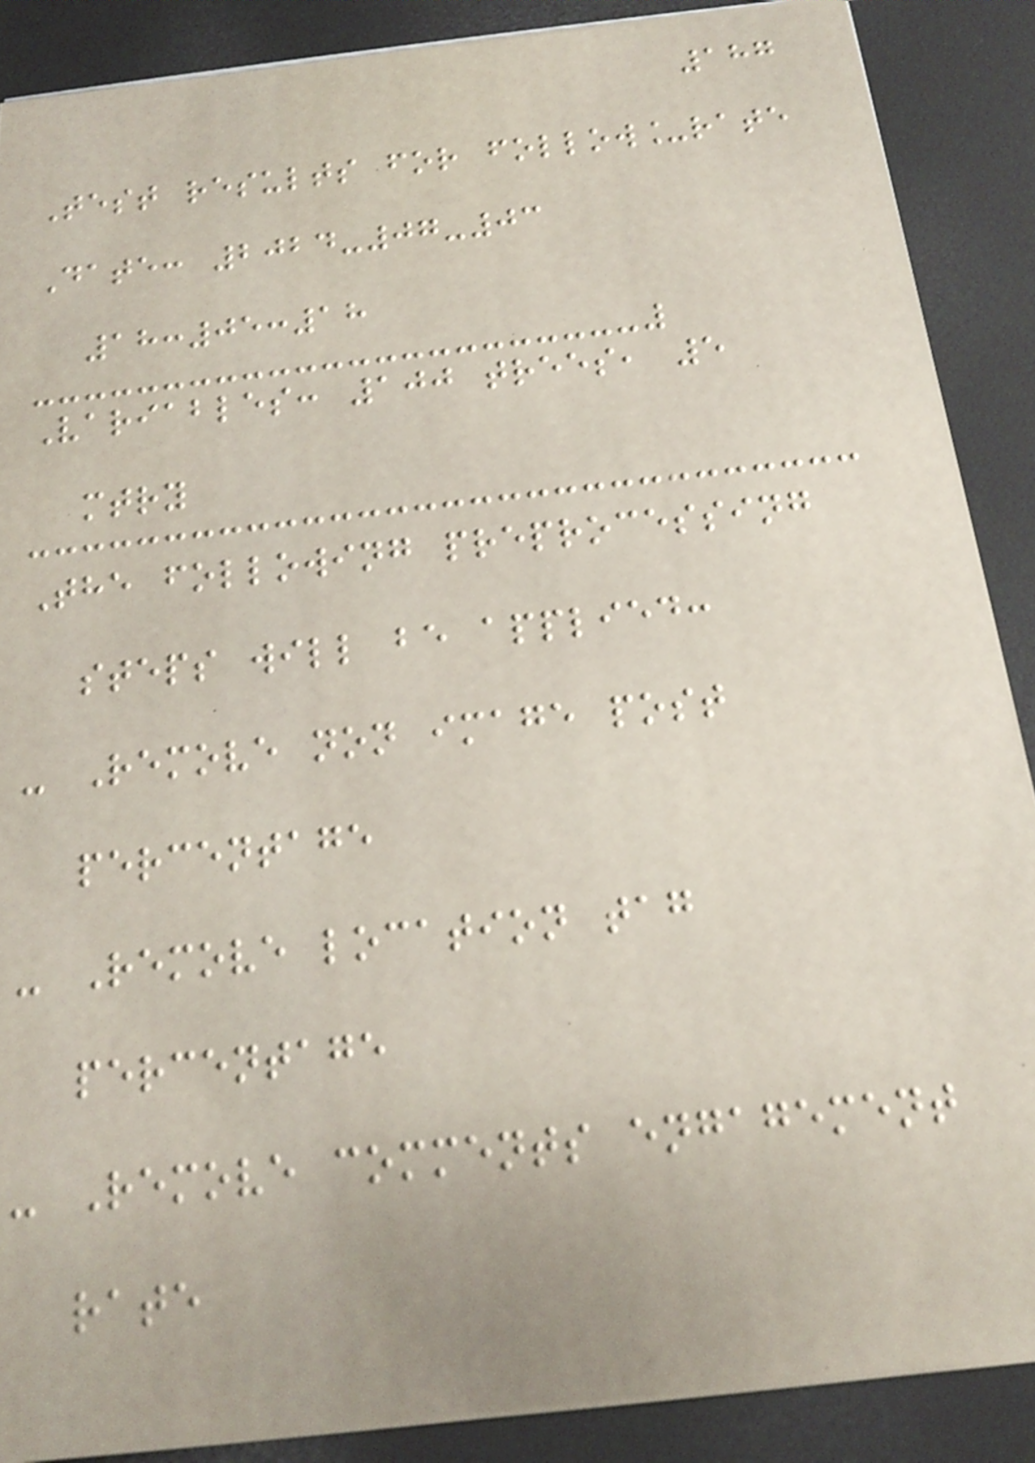187
Test results for follow_rate
Date: 2024-07-03
18:05:18
Variables: 100 trees, 5
mtry
The following preprocessing
steps will be applied:
- Remove non image post
percentage
- Remove location tag
percentage
- Remove comments engagement
rate
